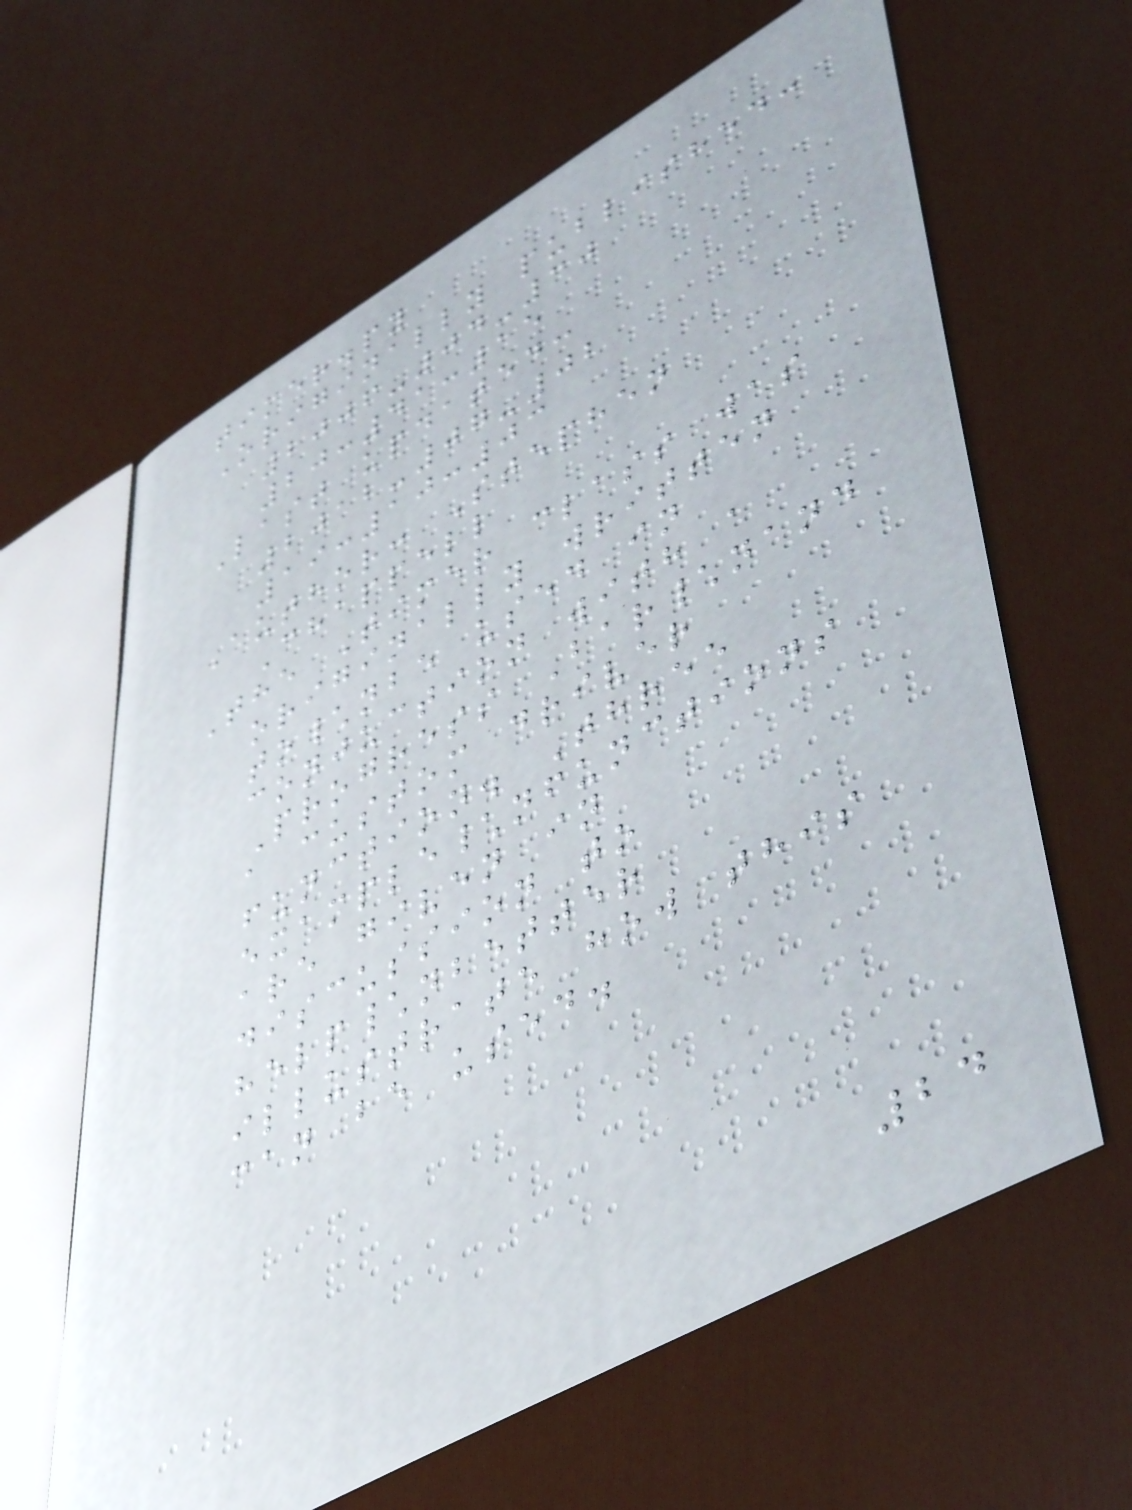timer.py
Originally published:
2006-04-30
20:41:15
Last updated:
2012-07-02
19:10:03
Author: Stephen
Chappell
The Timer class was
originally written
to\nbe used in
conjuction with a
Progress Bar\nand
a custom driver
function. Three
example\nfunctions
are given in
discussion to
help\nbetter
illustrate how this
can be used.
24
